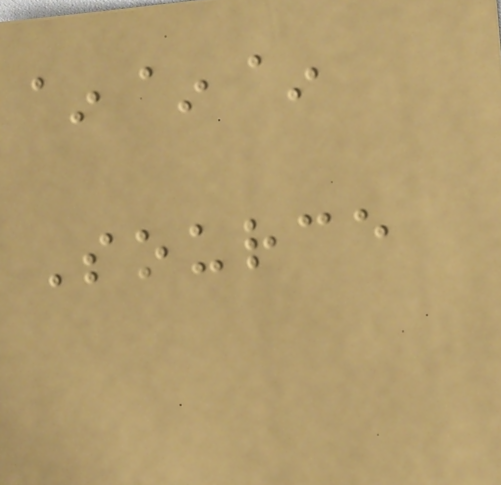~~~
Source
